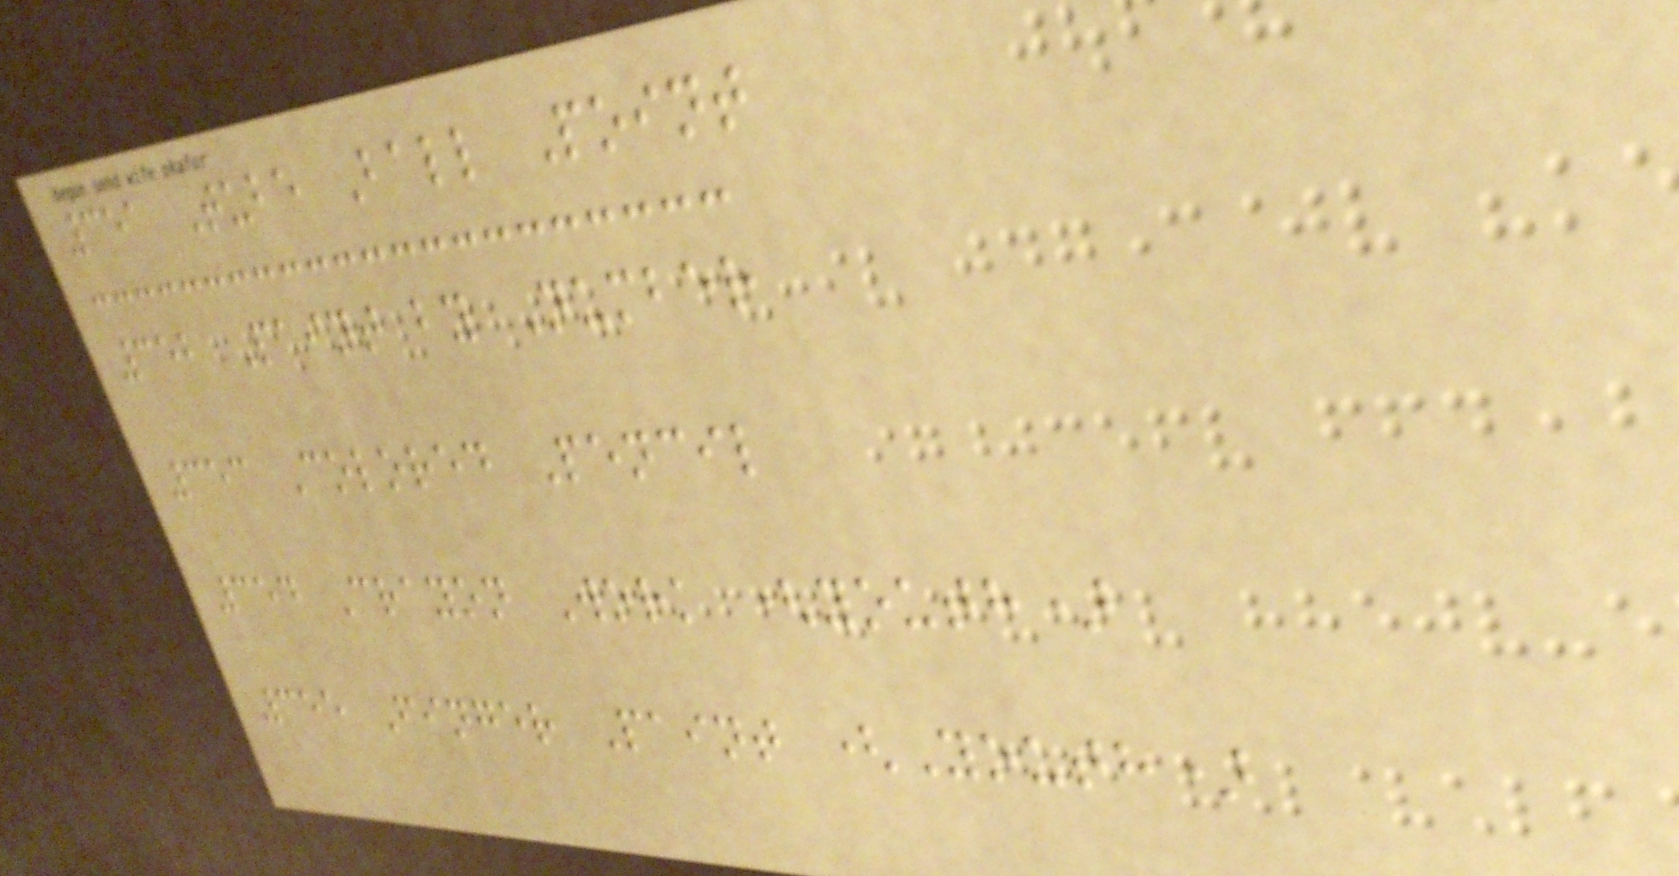351 Tube Ball Point
352 Paint by Number
353 Colored Pencil
354 Crayon Work (youth)
355 Finger Paint (Youth)
